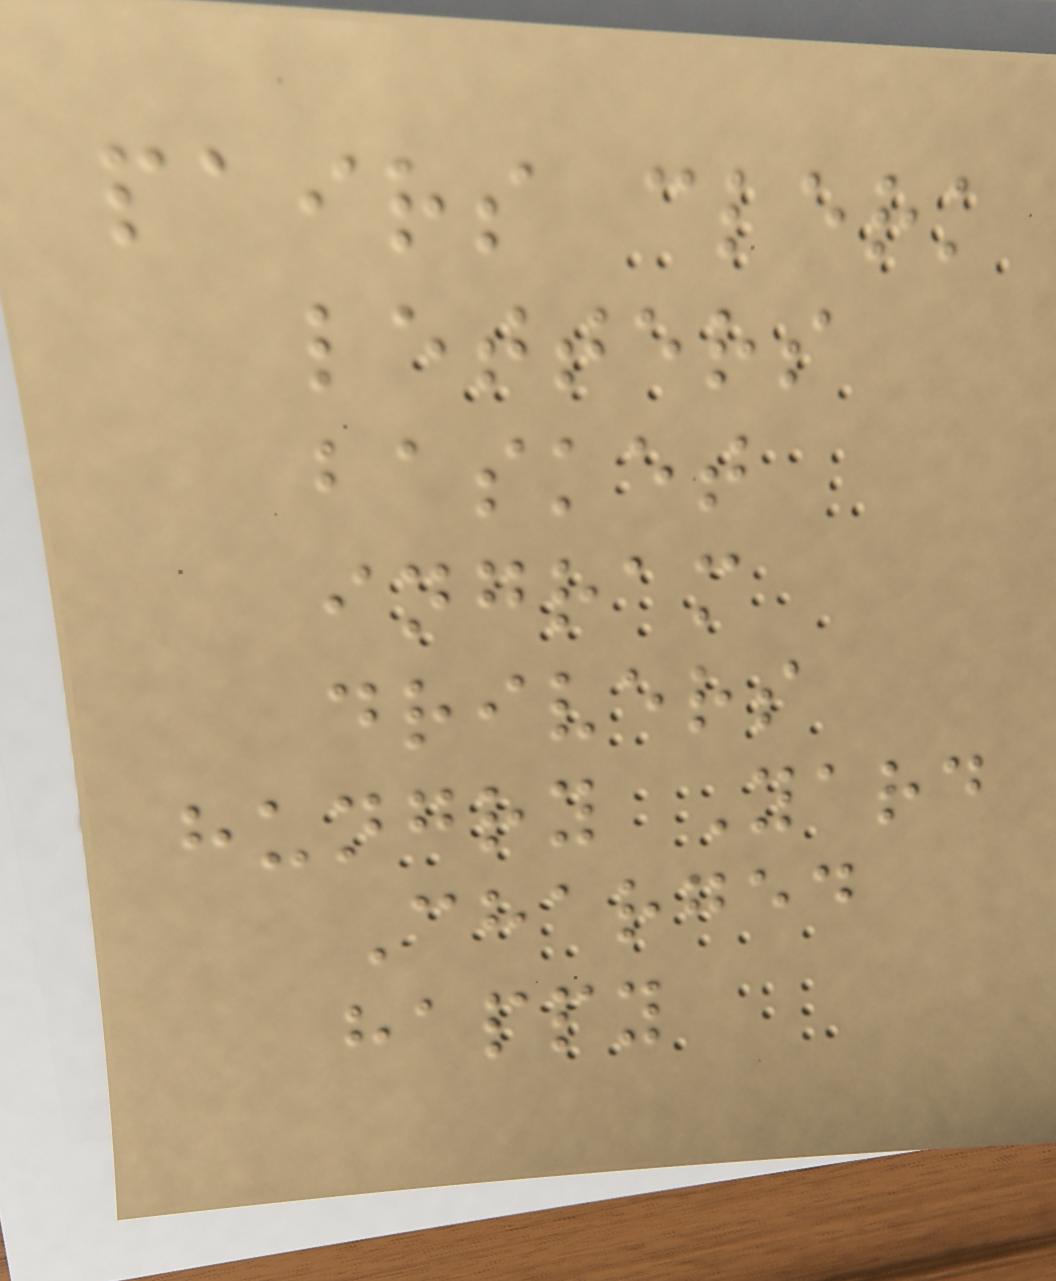pairs clerk
letters
basket
ingram
drivers
hungry Yard
Charged
happy
